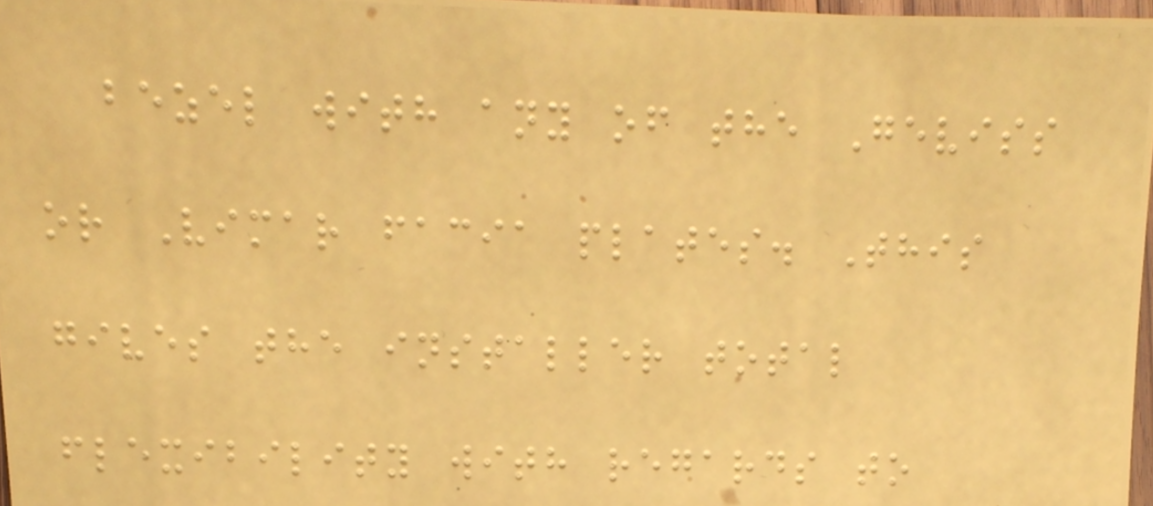bezel with any of the Geviss
or Vimar facia plates. This
gives the installer total
flexibility with regards to
